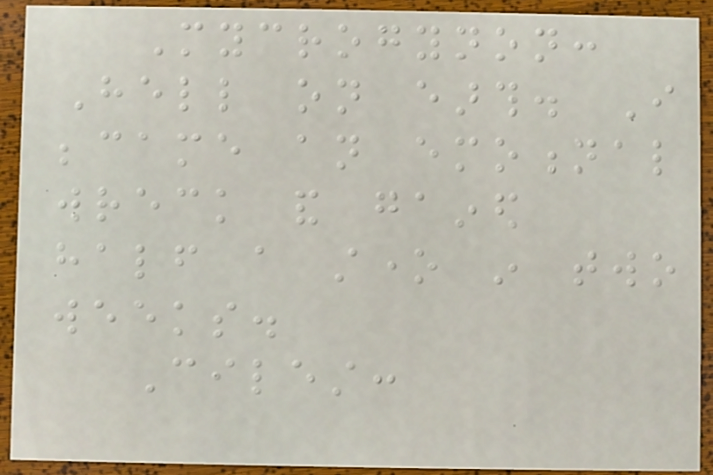Mycrogynon:
Hell on earth. I
became an emotional
wreck and gained
half a stone in two
weeks.
Cilest:
